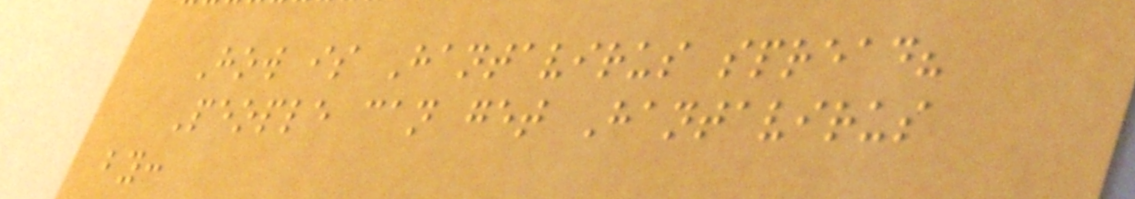How is Hantavirus spread?
People can get Hantavirus
by:
